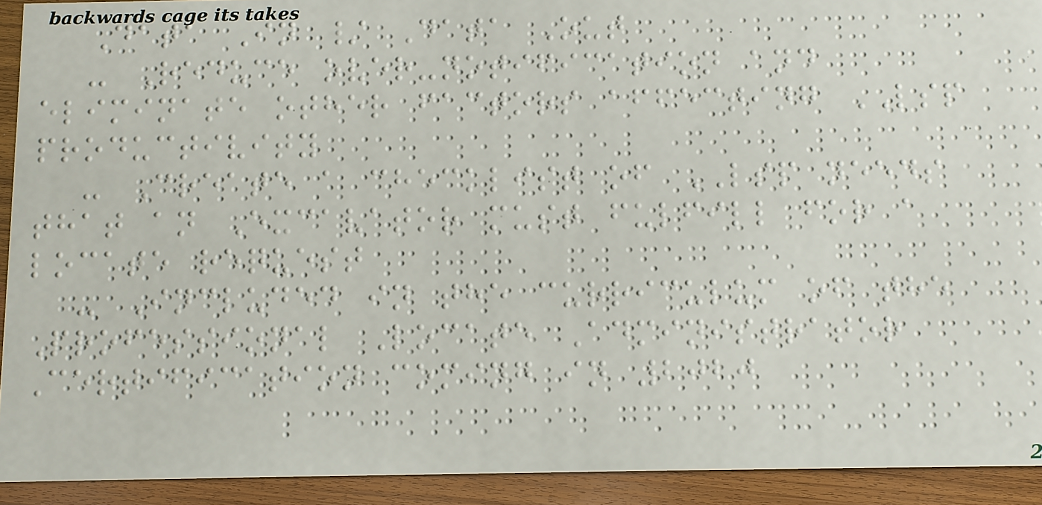Data In / Data Out
- Reduce over-notification and
eliminate other factors affecting LSP
productivity
- Create a checklist of LSP needs
that an Excavator must fulfill for a
locate request
- Included in the curriculum of the
Professional Locate Administrator
Certification coming in 2020
